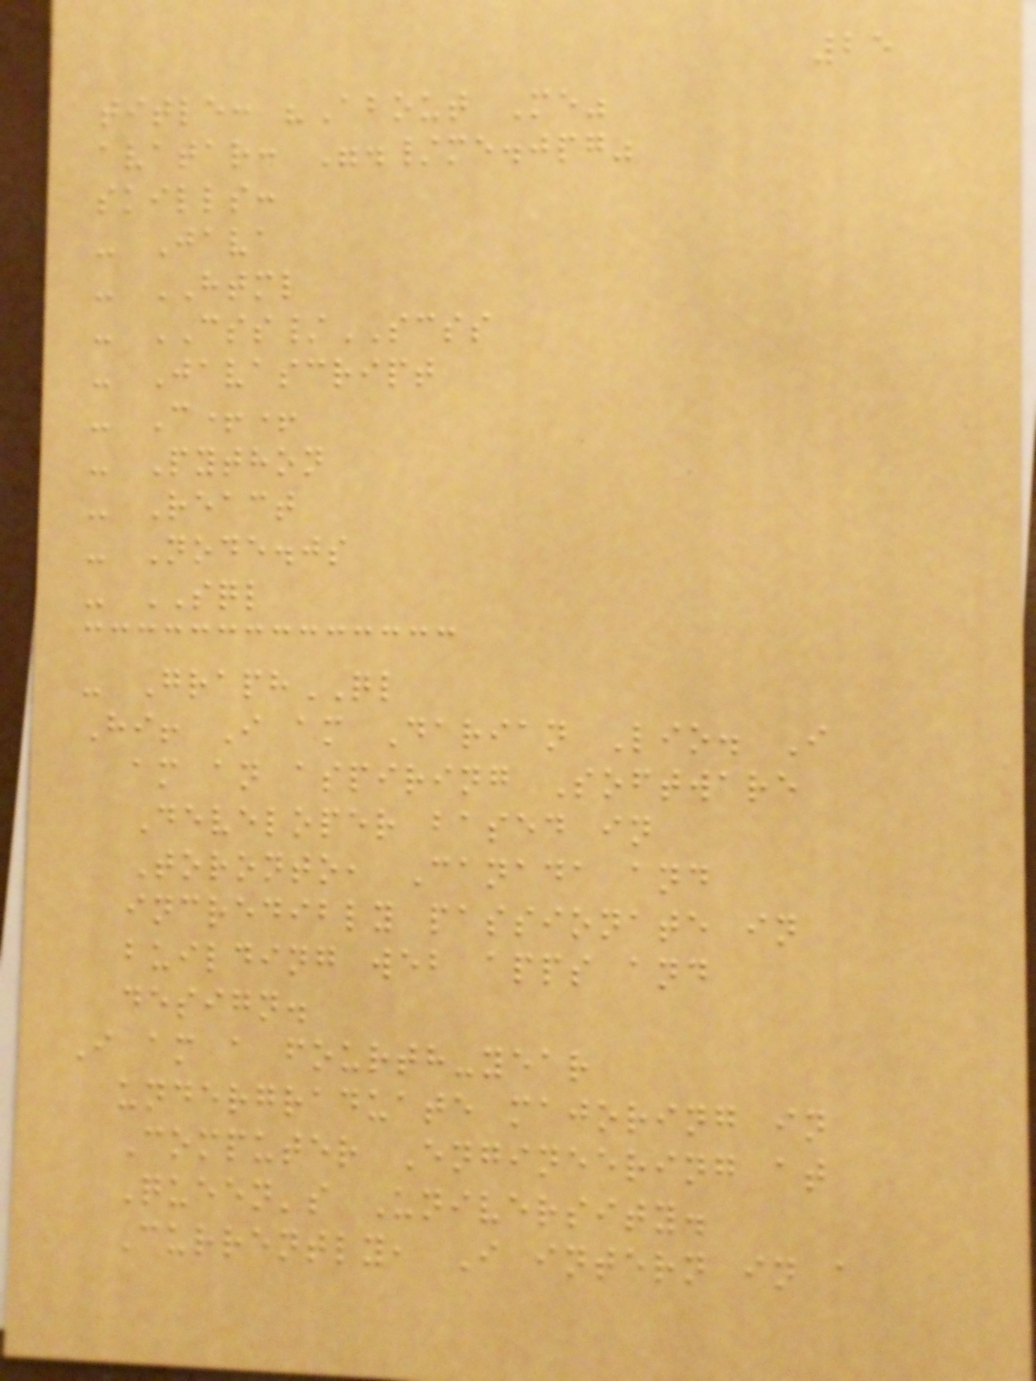25
title: "About Me"
avatar: "./me.jpg"
skills:
- Java
- HTML
- CSS/SCSS
- Javascript
- C++
- Python
- React
- Node.js
- SQL
- GraphQL
Hi! I am Darian Lio. I
am an aspiring Software
Developer based in
Toronto, Canada and
incredibly passionate in
building web apps and
design.
I am a fourth-year
undergraduate majoring in
Computer Engineering at
Queen's University.
Currently, I intern in a
